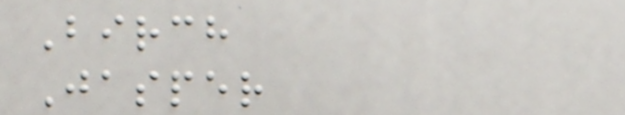Birch
Jasper
